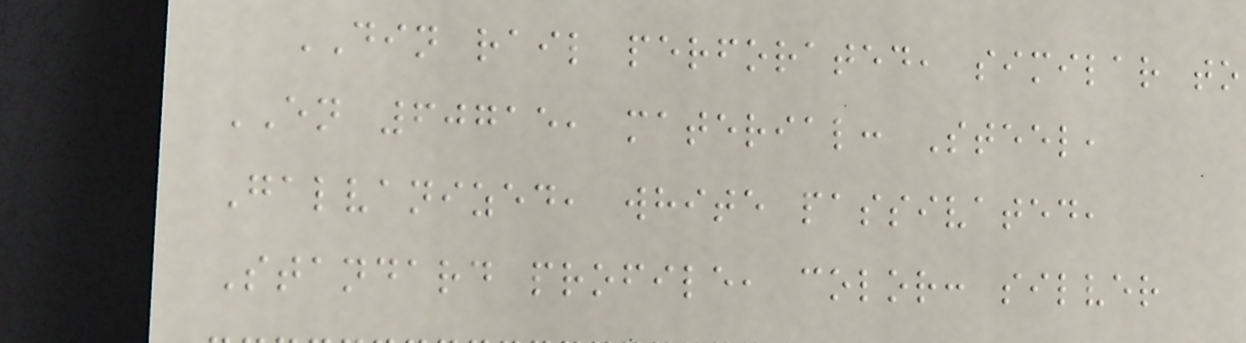DIN rail perforated, similar to
EN 60715, material: Steel,
Galvanized, white passivated,
Standard profile, color: silver
